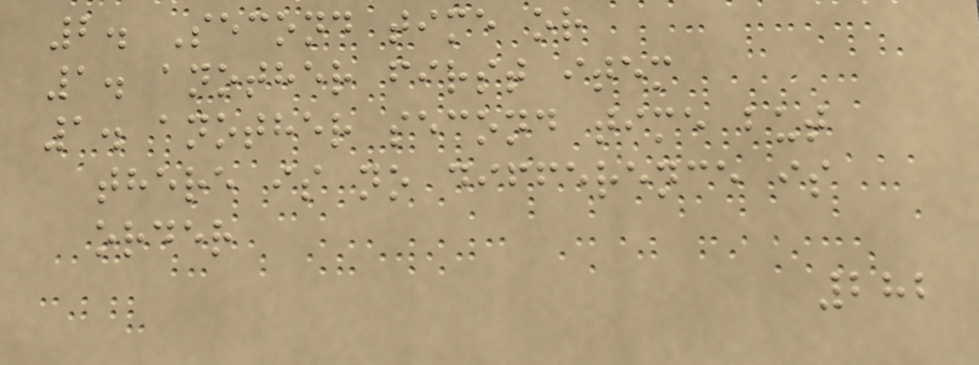2. Second time or
1. another first item
1. another second time but
there is no difference is
order
282
